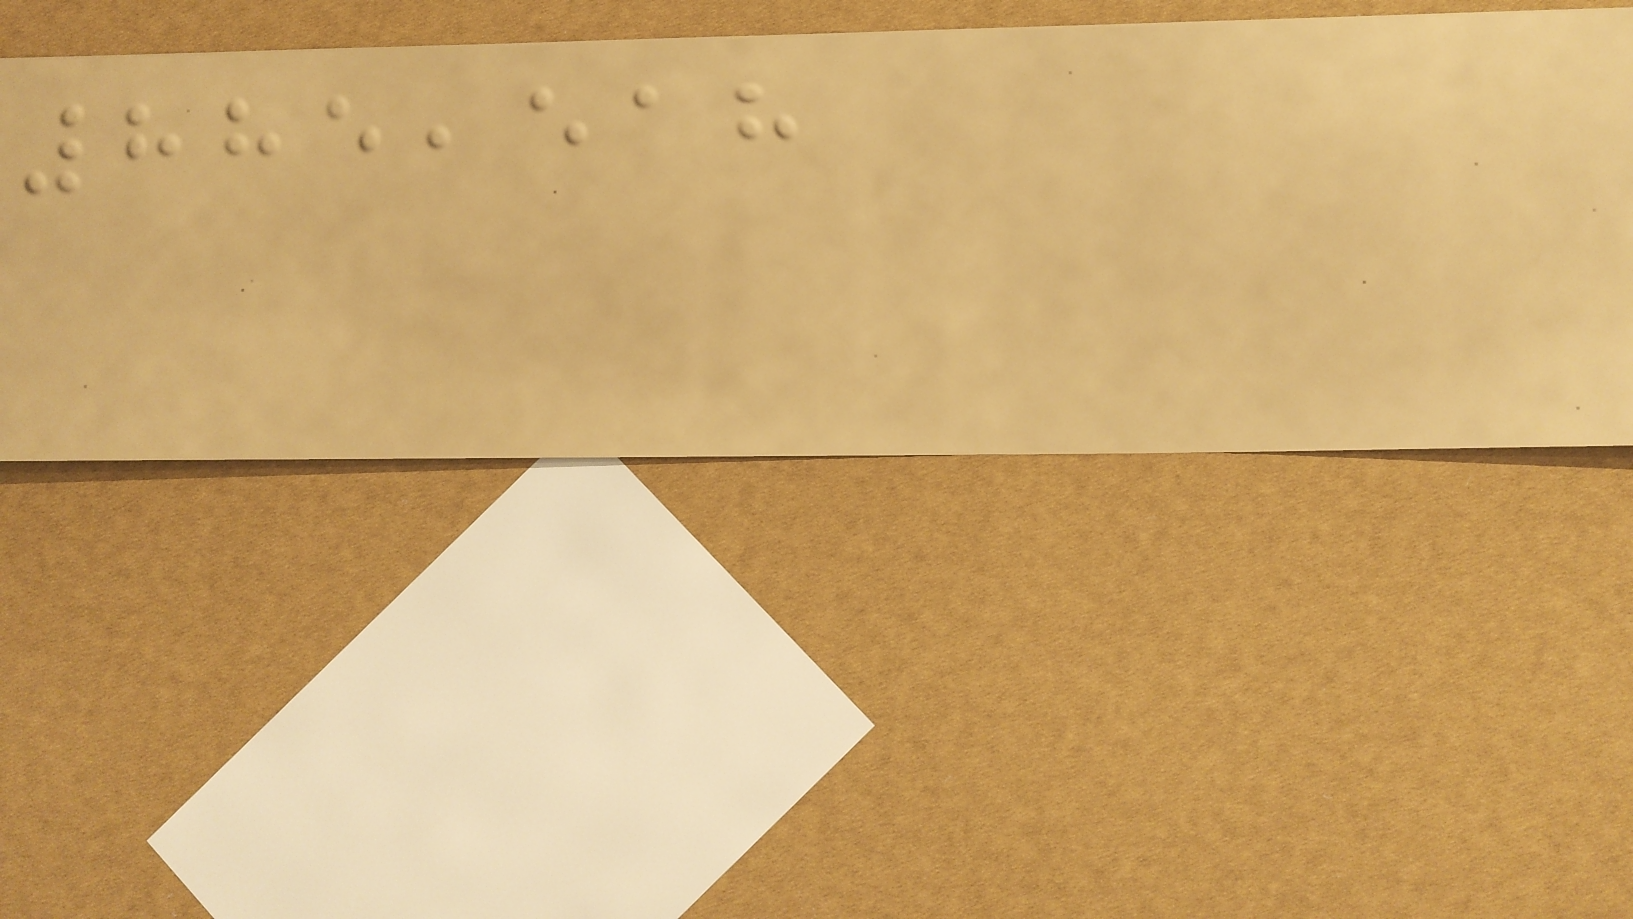885,518
